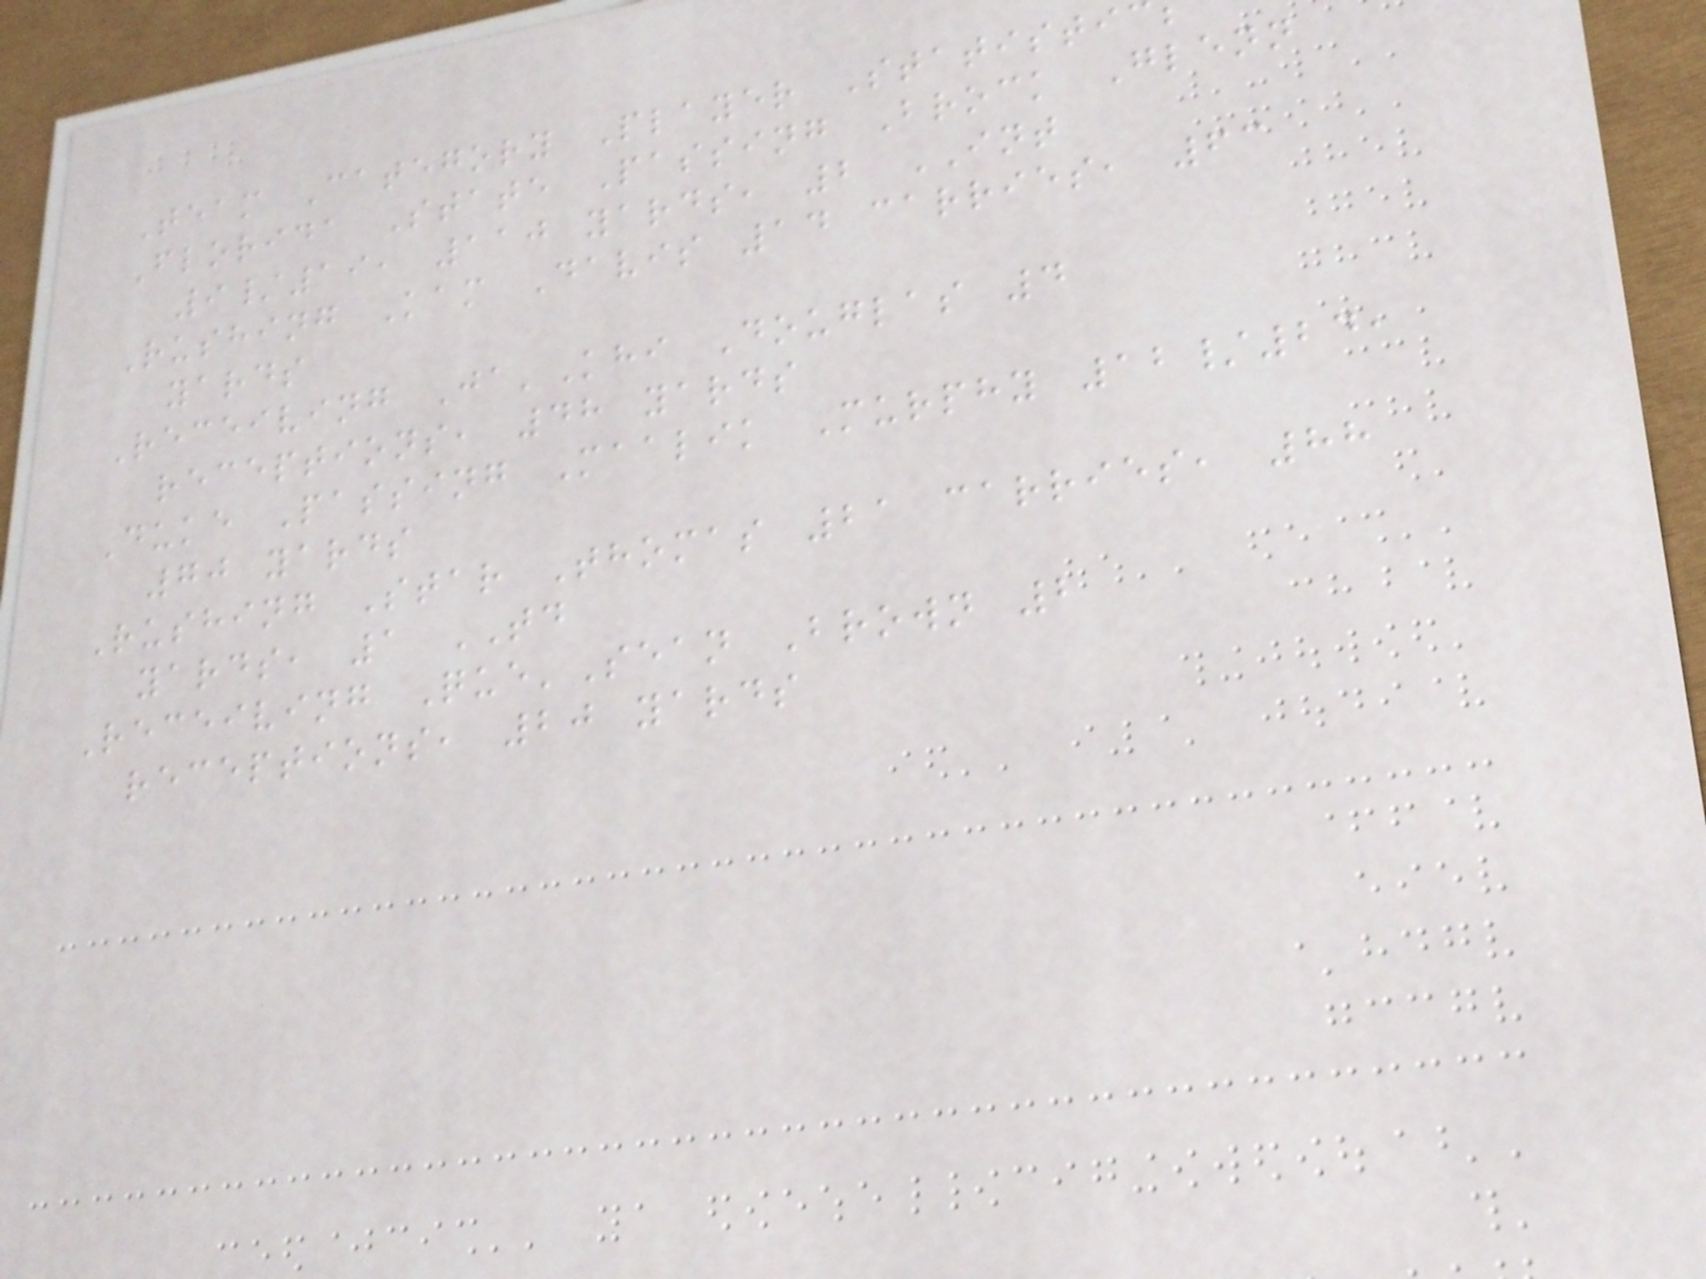Team Category Player Statisti
Florida State Passing Brock Glenn
9/19, 110 yards, 2 INT
Rushing Kam Davis 14 carries, 63
yards
Receiving Ja'Khi Douglas 4
receptions, 48 yards
Duke Passing Maalik Murphy 12/24,
70 yards
Rushing Star Thomas 21 carries, 88
yards, 1 TD
Receiving Que'Sean Brown 2
receptions, 20 yards
